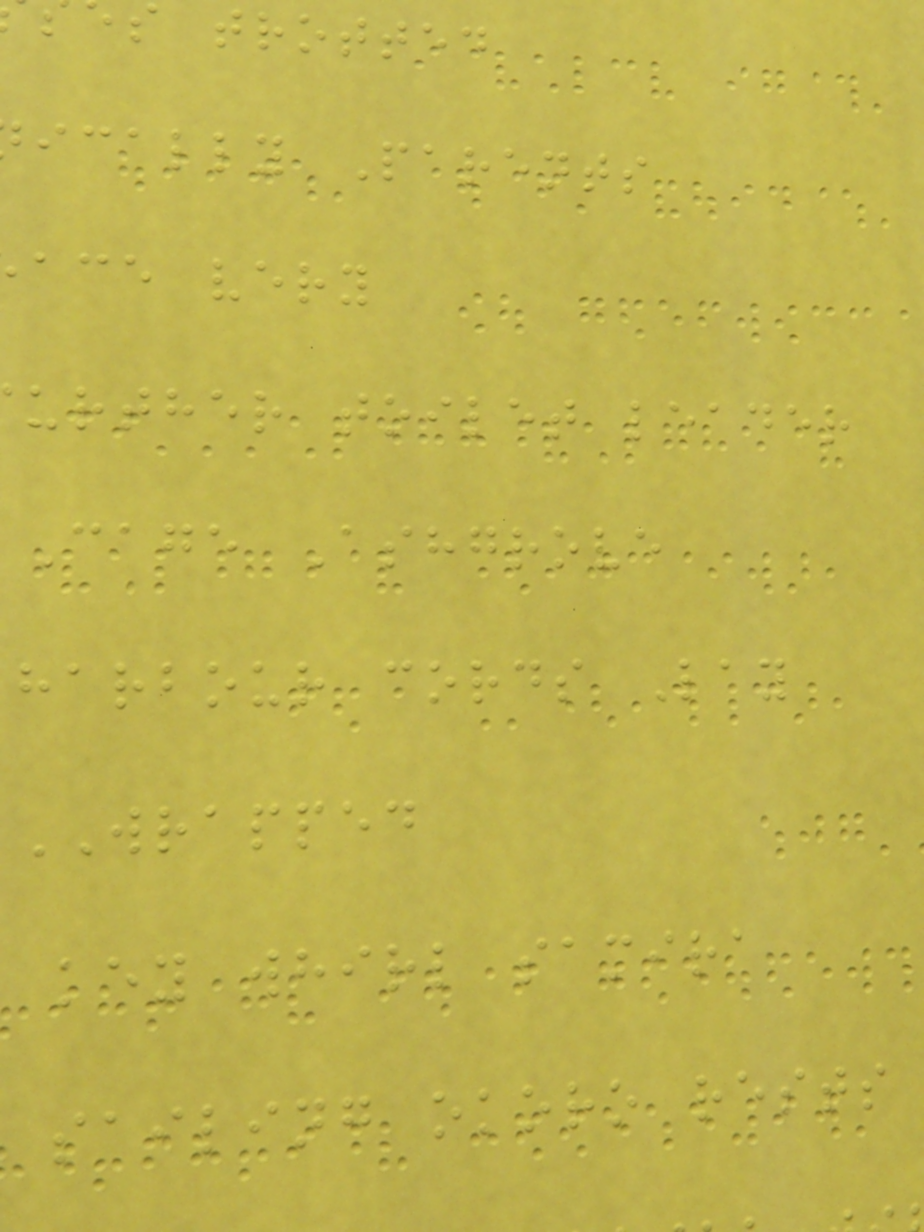trotted
ically Parents
ace very
urther toilet leader
Cage Ashgrove
harbour cords Lay
WRAPPED
key whirl samira
sailing okoro rests
